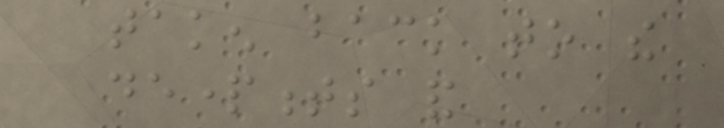taken back to the
departments and
